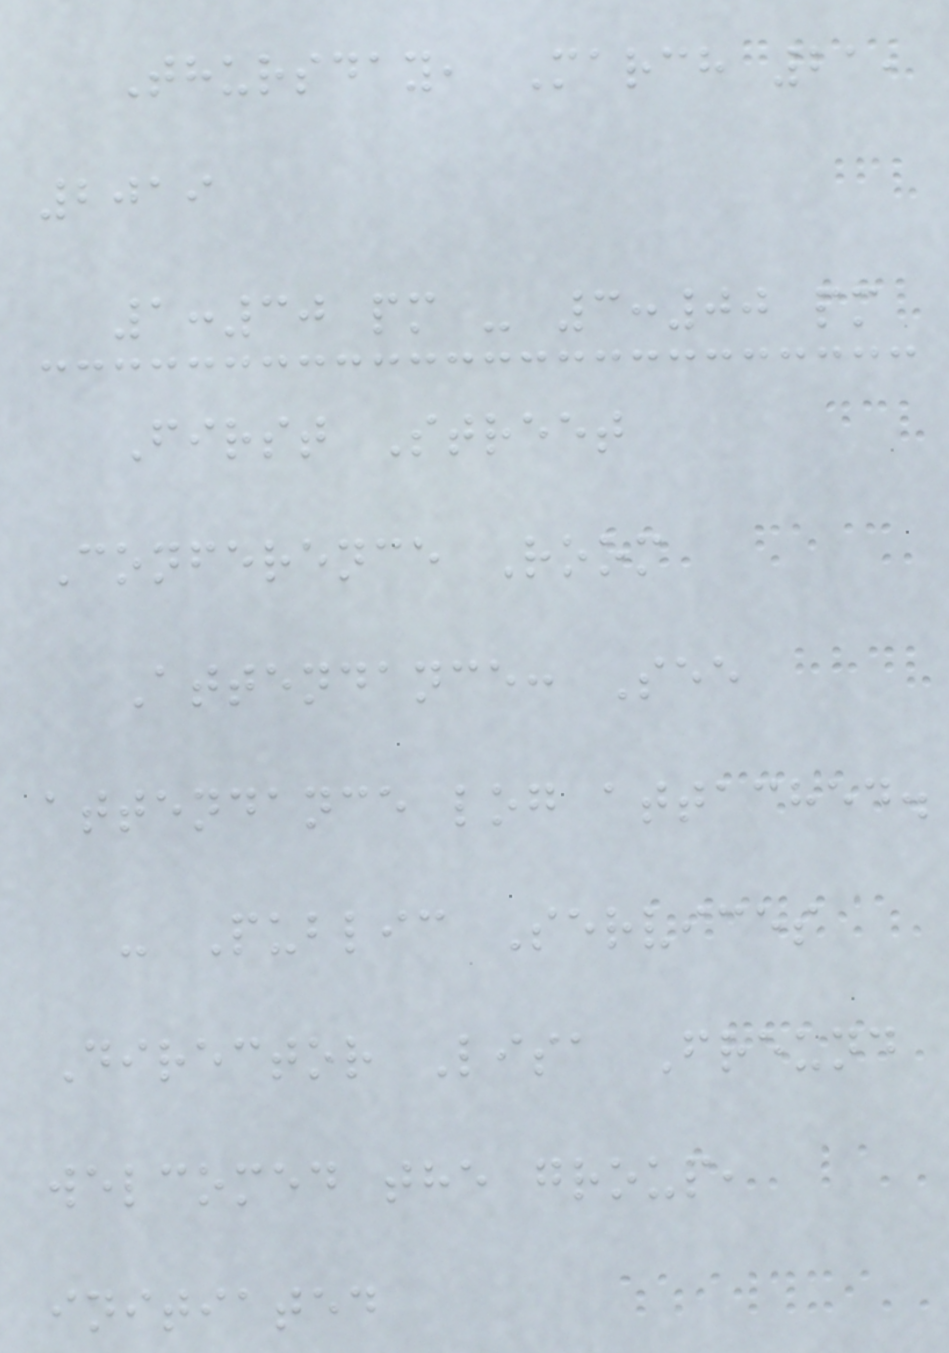Thursday, March 21,
2019
1:30 pm - 3:00 pm
First Street
Conference Room
Attendance: See
attendance log attached.
- Public Services
Director Lisa Freund
welcomed the group,
initiated
